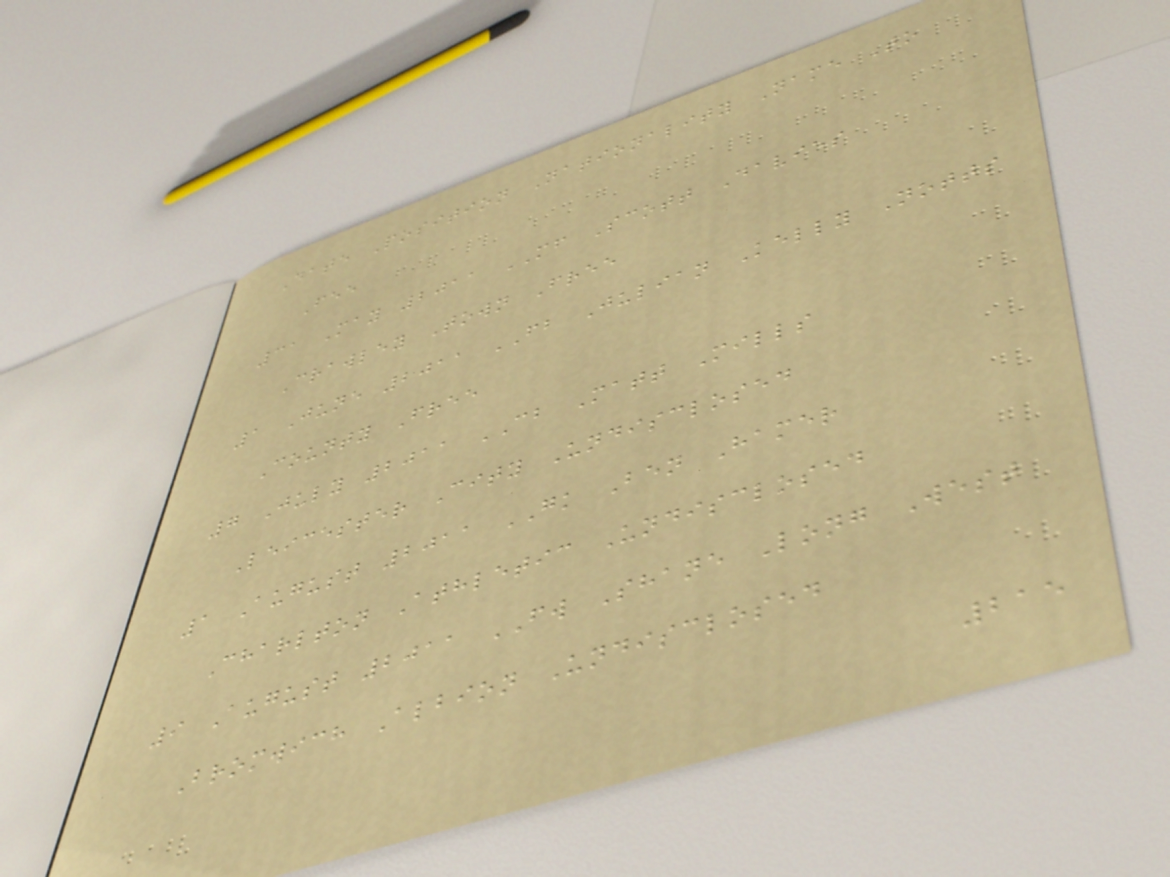Date Position Nationality Name To
Fee
31 May 2011 MF Scott Davies
Crawley Town Free
1 June 2011 FB Julian Kelly Notts
County Free
7 July 2011 CB Matt Mills
Leicester City Undisclosed
1 August 2011 GK Ben Hamer
Charlton Athletic Undisclosed
9 August 2011 FW Shane Long West
Bromwich Albion Undisclosed
215
